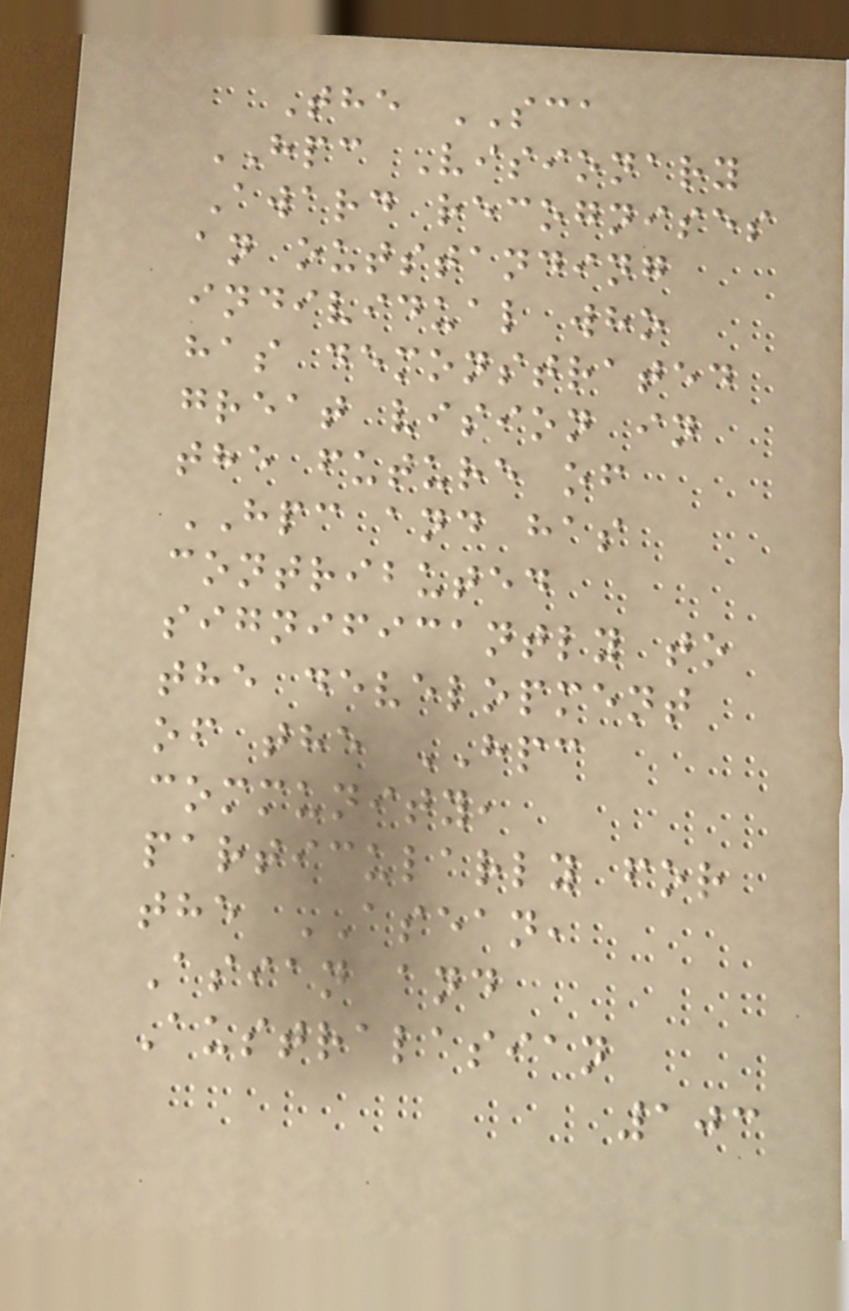The SCA
HPC Visionary
Award recognises
an outstanding
individual who
has demonstrated
great vision in
the future of
HPC and has
contributed
significantly to
the development
of the HPC
community,
particularly for
the ASEAN,
Asian and
Australasian
103
